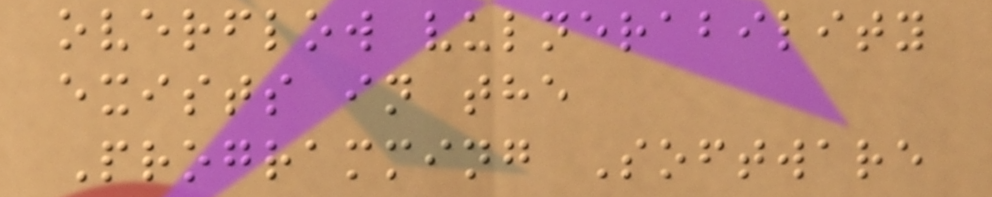overflow vulnerability
exists in the
Programming Software
